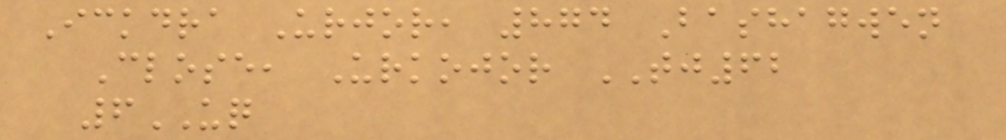Ickdra Urjor, 874 Bashagwen
Close, Urkojor TJ62
6UQ
